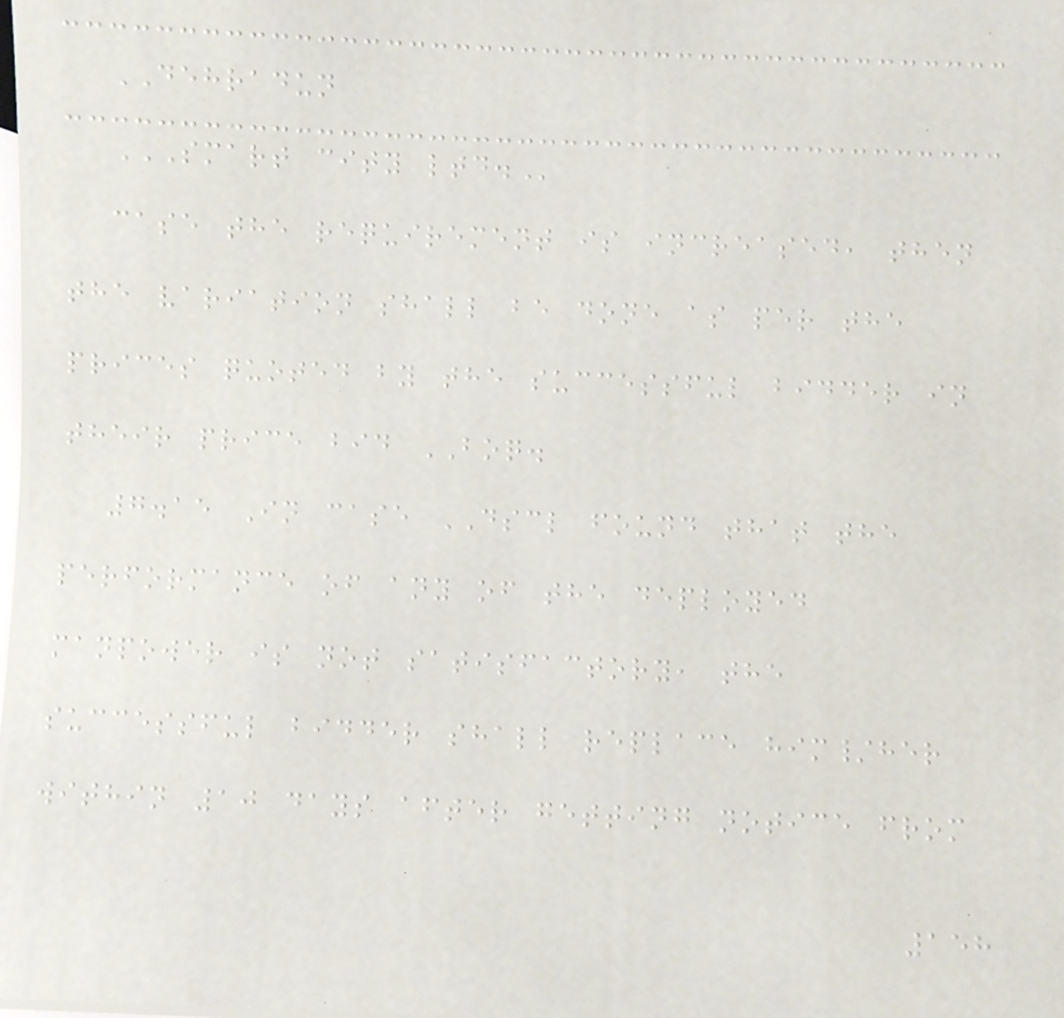DEHRADUN
SMART CITY LTD.
case the requirement is increased, then
the variation shall be done as per the
prices quoted by the successful bidder in
their price bid BOQ.
7.15 In case DSCL found that the
performance of any of the deployed
manpower is not satisfactory, the
successful bidder shall replace him/her
within 10 days after getting notice from
158
